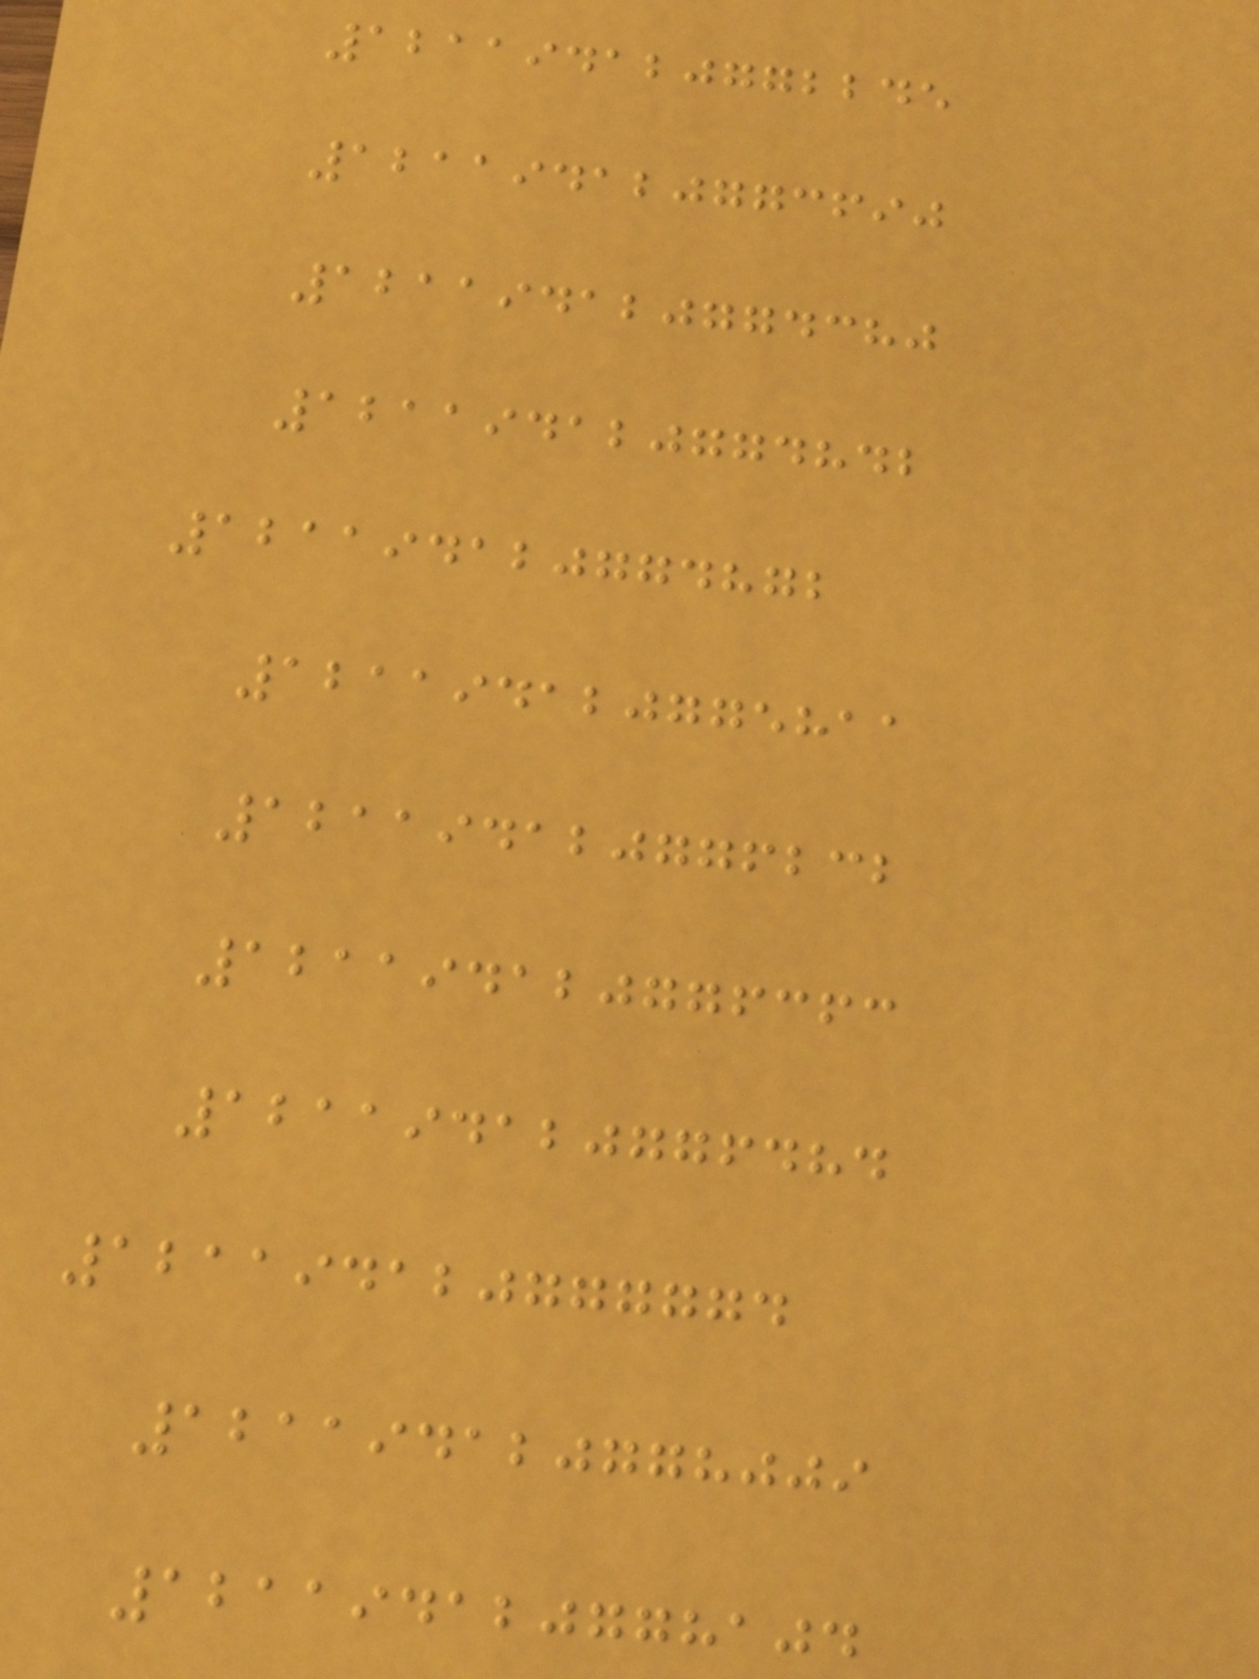121194120772245
121194120773690
121194120774380
121194120774842
121194120774872
121194120775811
121194120776232
121194120776363
121194120776484
121194120777774
121194120778009
12119412077810
